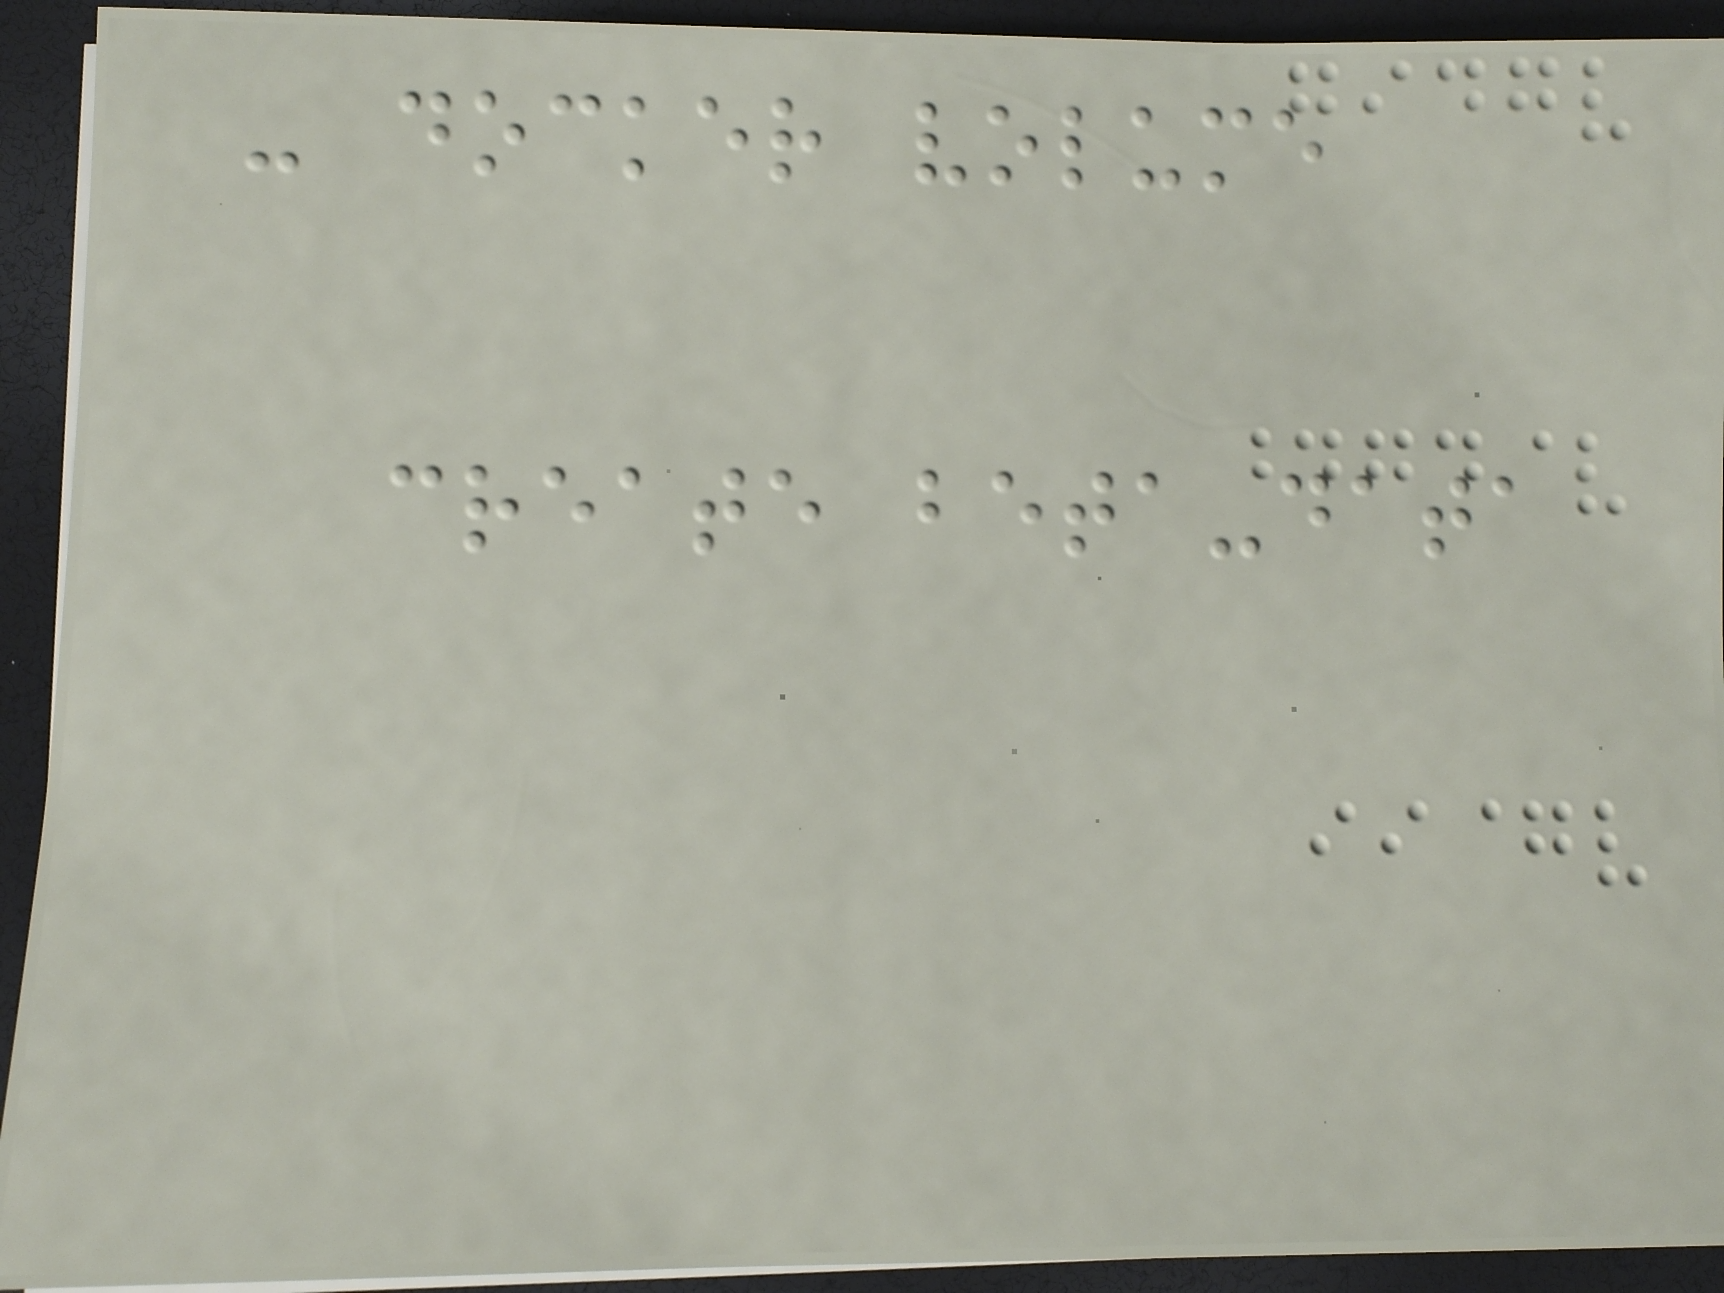- docker volume
create beta-data
